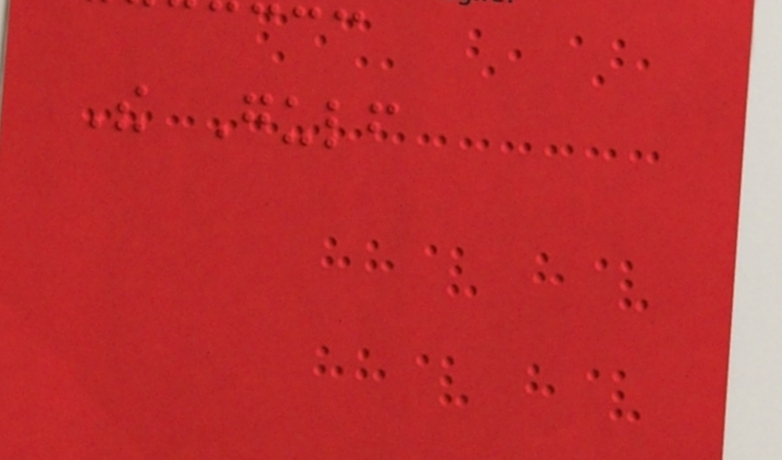The Gulf
